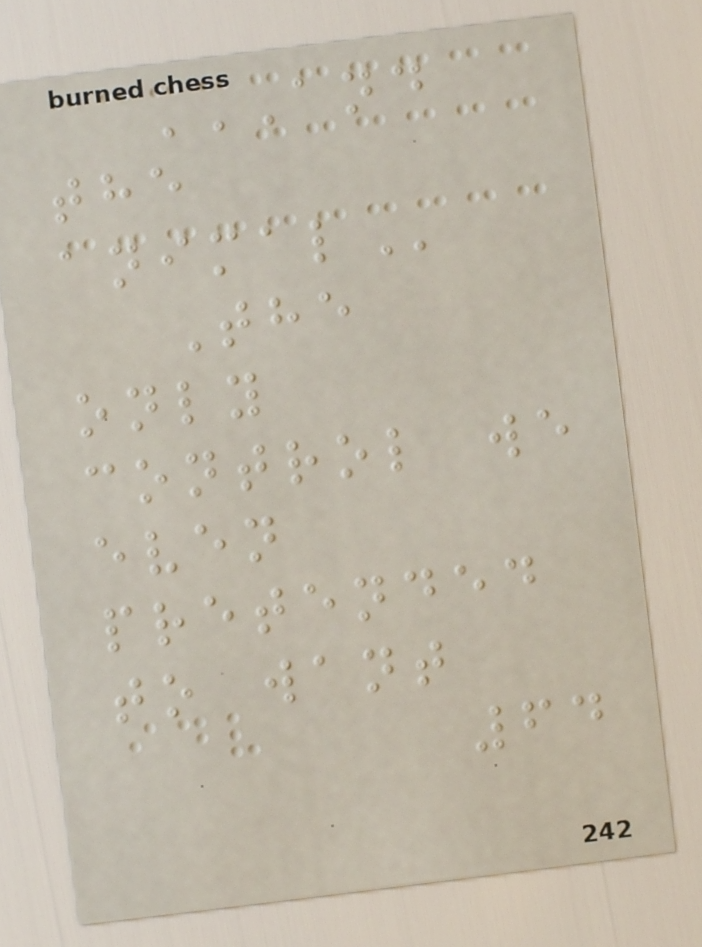AND
THE
ANIMAL
The
only
control we
even
pretended
to want
64
